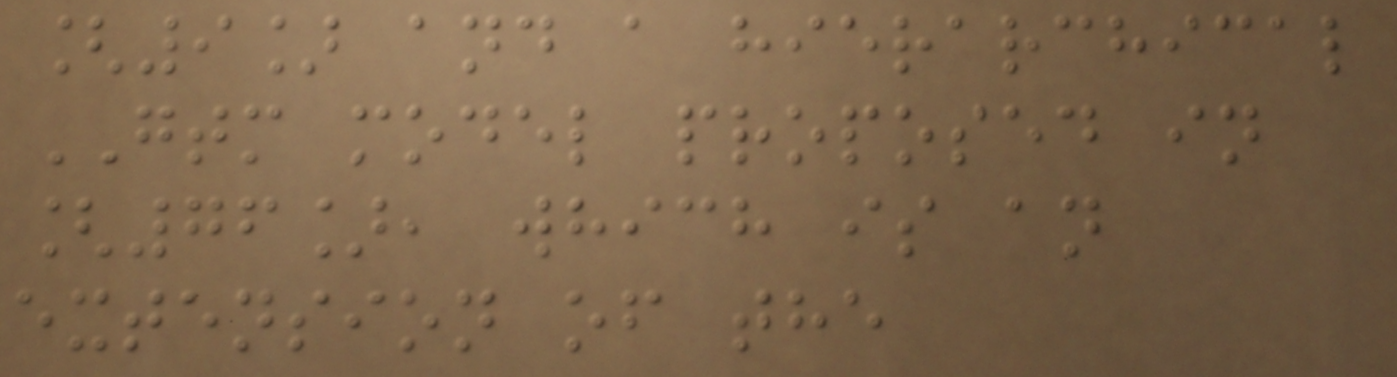[9] and a hierarchical
GTM model proposed in
[76], which is an
extension of the
